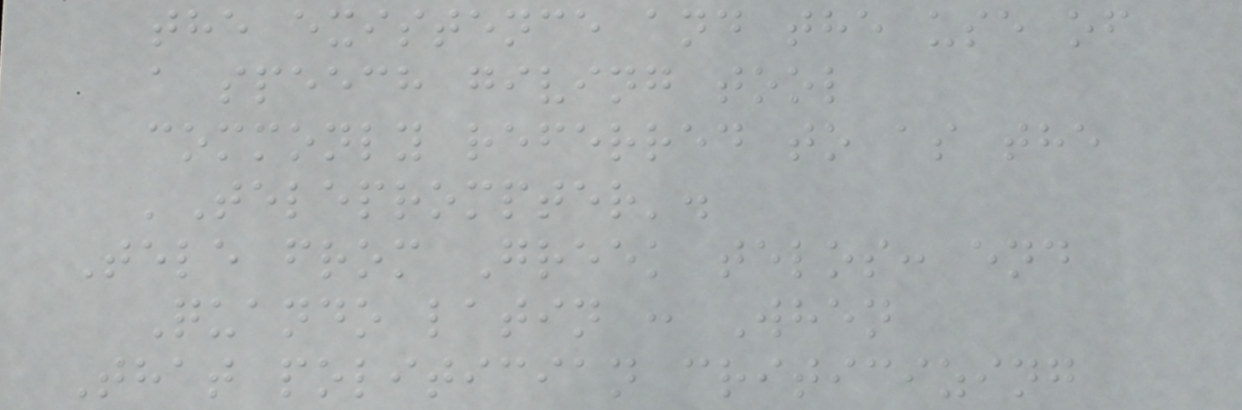the existence and the use of
a speech giving tool
commonly referred to as the
'Teleprompter'.
Tele from Greek telos: end
Quando latin : When
That politician criticizing
